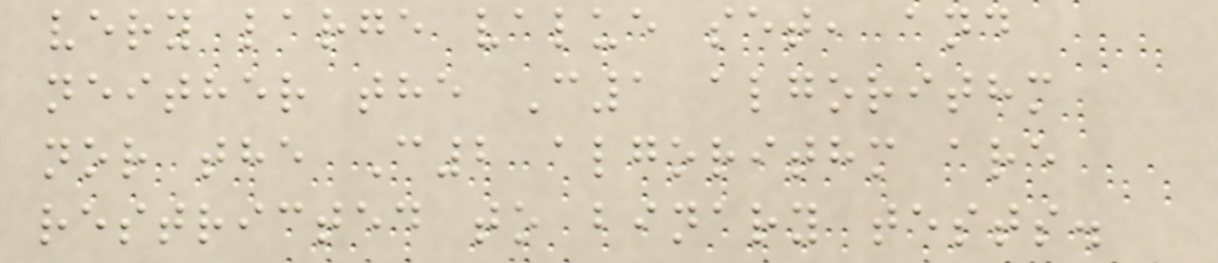very large value set, and
neither the C1 algorithm
nor the C2 algorithm are
restricted to binary tests.
